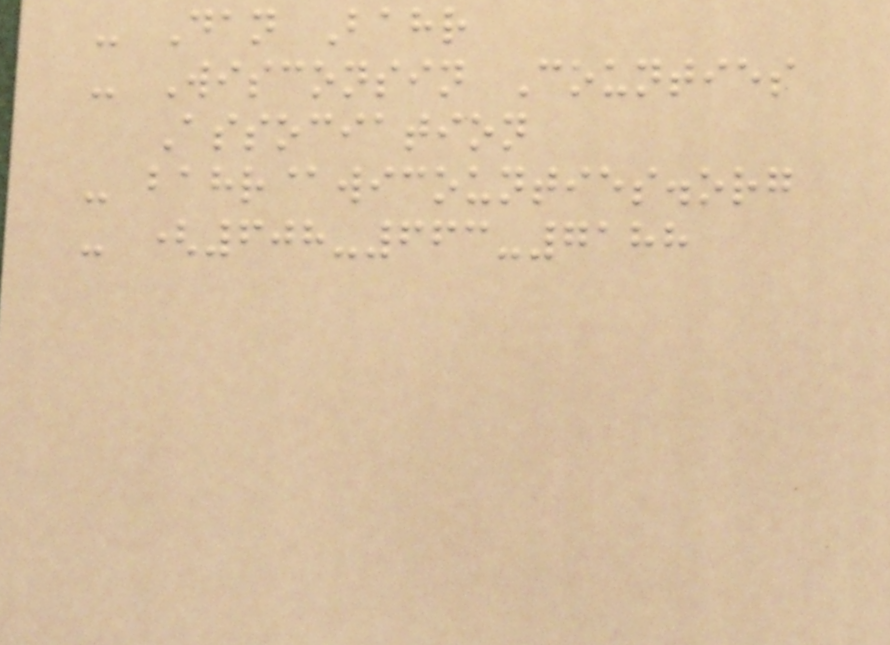- Dan Bahr
- Wisconsin Counties
Association
- bahr@wicounties.org
- (608-663-7188
